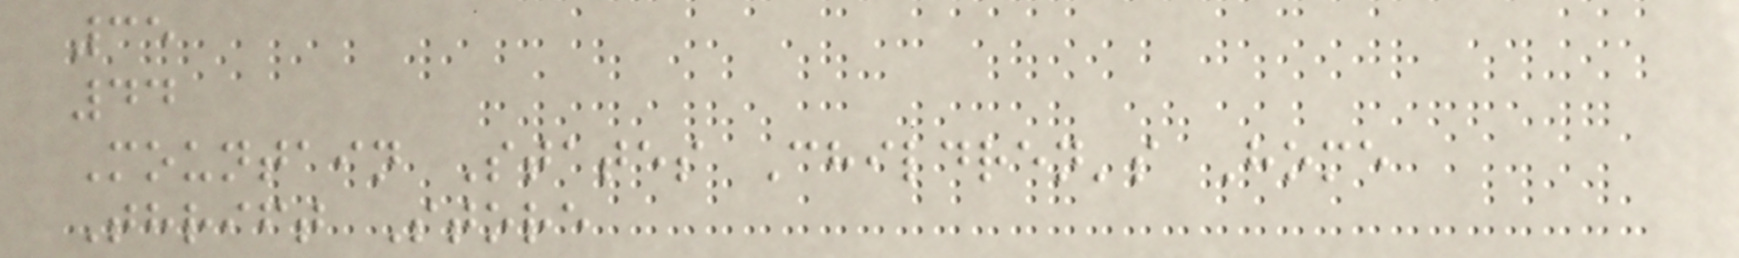35
44
Mountain States Children's Home
Thrift Store
